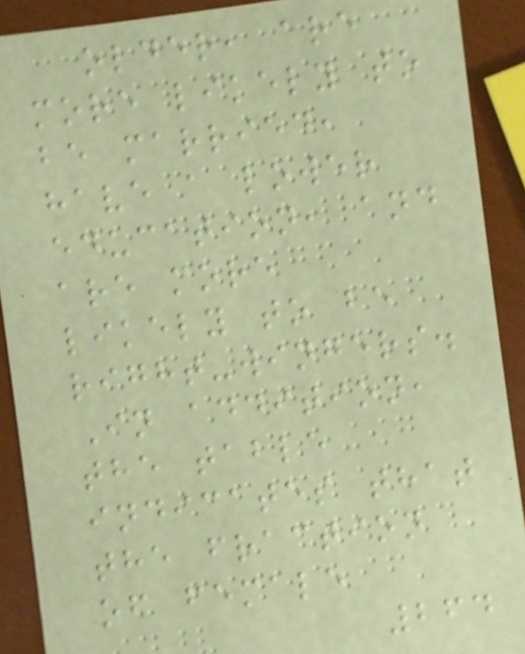older, are
more likely to
be married,
have a lower
education, and
are more
likely to be
right-wingers.
In addition,
the table
indicates that
the fraction
of female
264
